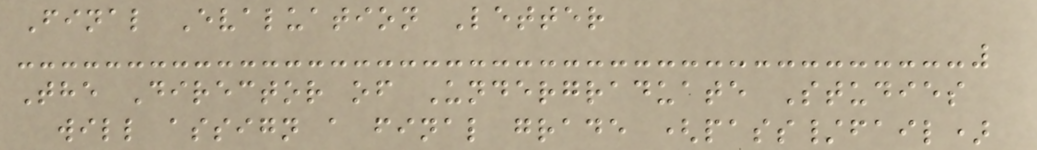Final Evaluation Letter
The Director of Undergraduate Studies
will assign a final grade (pass/fail)
